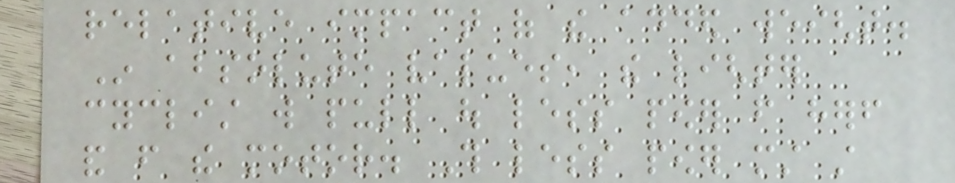relative impact of the added weight.
In absolute values, the lighter
cyclist will pull out less power from herself
and from the motor. This less power must still
